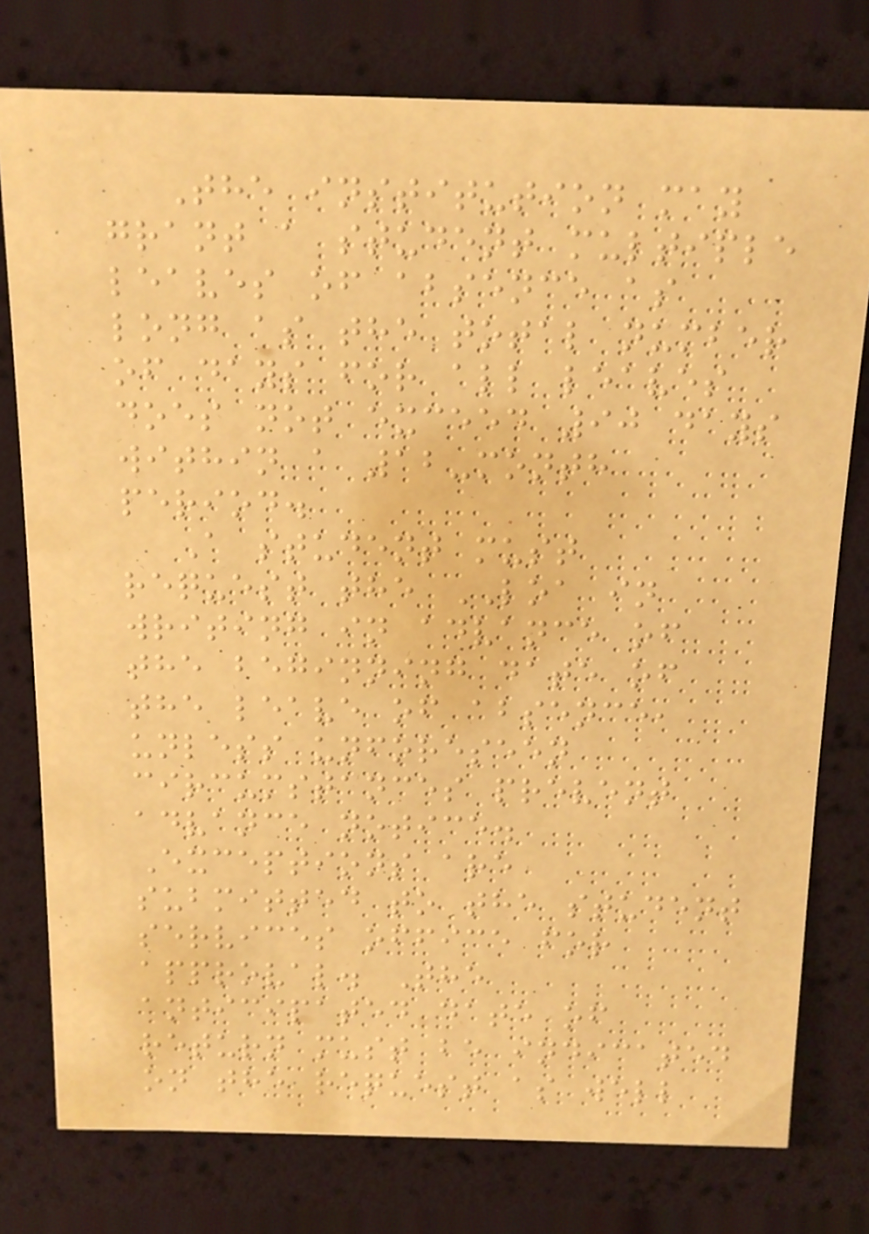The institution may
grant a student multiple
leaves of absence as
long as the total number
of days for all leaves
does not exceed 90 days
within a 12-month
period.
A student must
request the LOA in
writing in advance of
the beginning date of
the leave of absence,
unless unforeseen
circumstances prevent
advance notice.
Exceptions are
submitted to the student
services office for
approval. The
anticipated date of
return must be indicated
on the request as well
